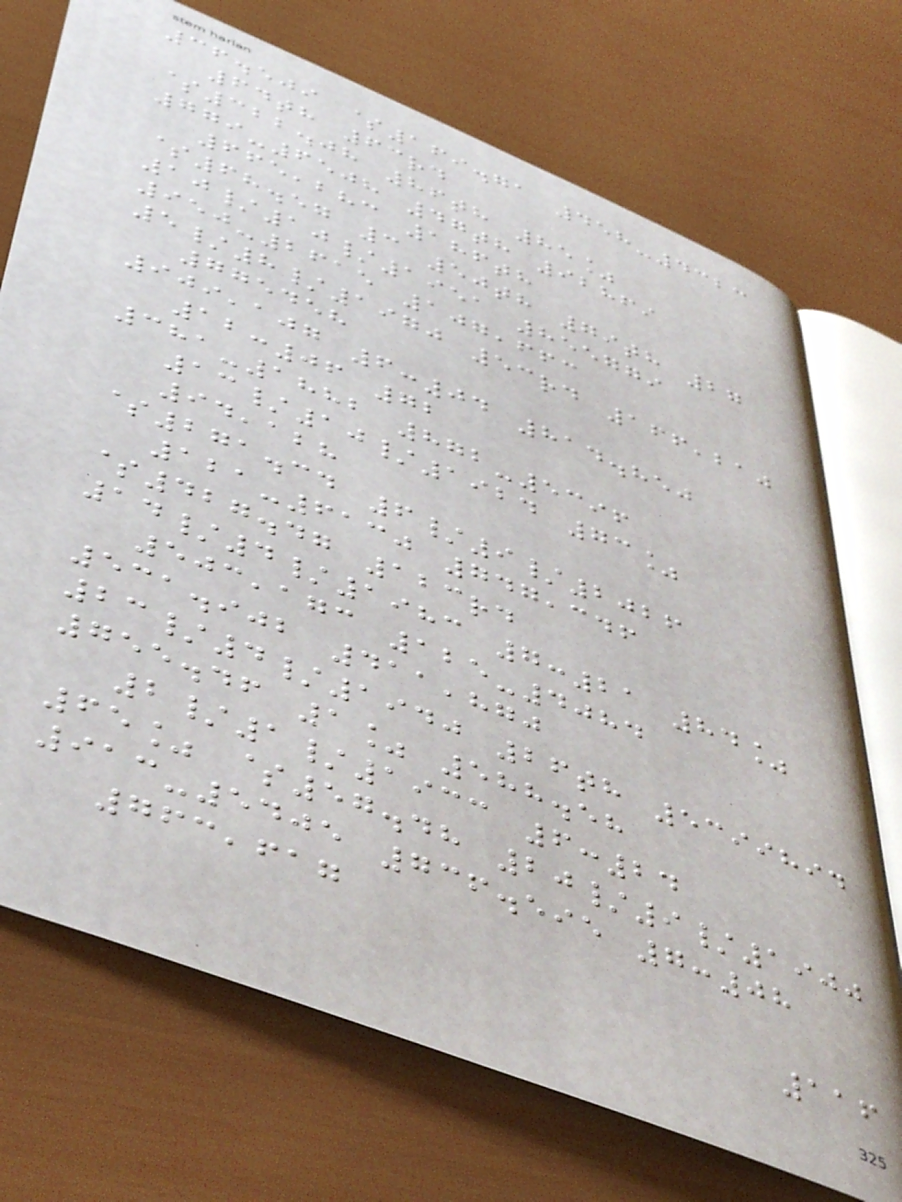36.509 $169.71 458-4323
64th 63rd
$322.08 86th 85%
779-6508 47th 92869
665,283 186th
$68.57 3 50th 79th 27
10/10/1951 855779
950-2615 107,663
5/8/1970 53rd 166,210
775458
909,107 6:04 814.850
12:06 72
381-1882 872-5396
13/10/1924 73%
94,128
$271.34 6/9/2026
121-6130 747,346
$427.47 123rd
14/4/1983 7:21 84%
503,173 125-4084
531.902 411,870
23/4/1940 26th 5399894
755.46 1% 588.58
2/1/1933 6:24
65% $57.48 20/9/1900
913-5405 736.595 7:08
763,617
116
